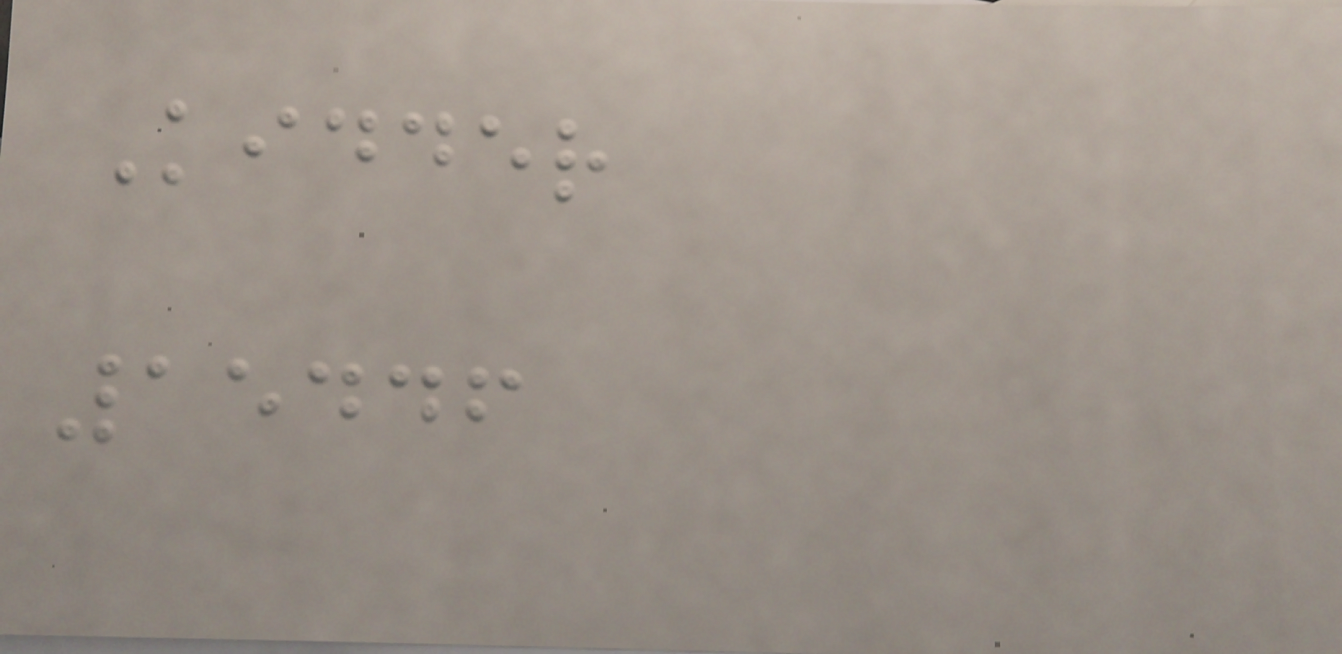Kidder
15446
